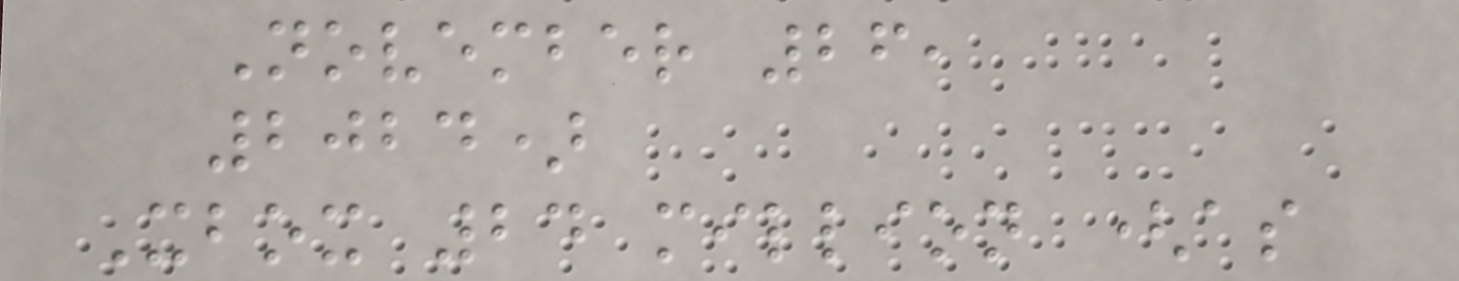November 26,
2024)
Xbox 24 million (as
